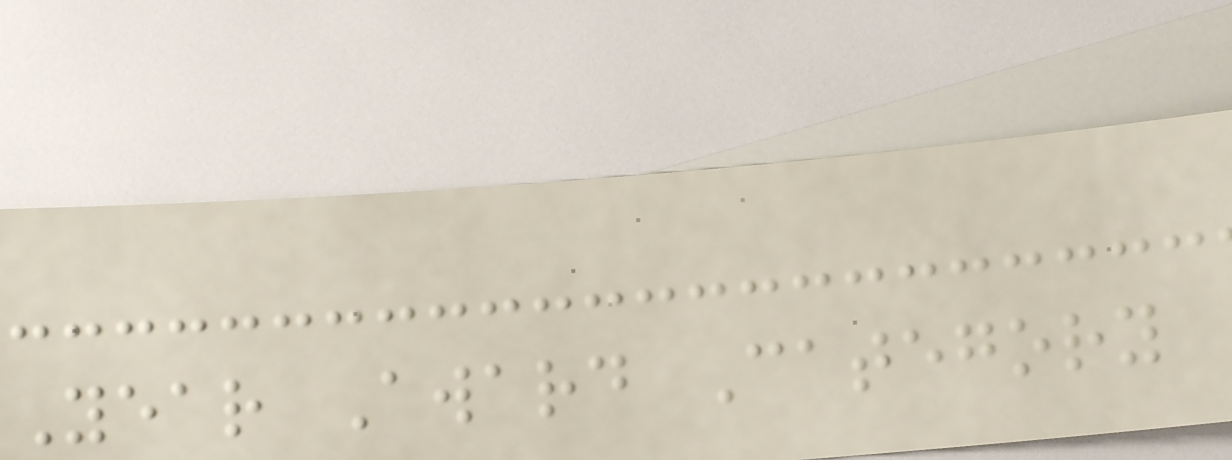Year Award Category
